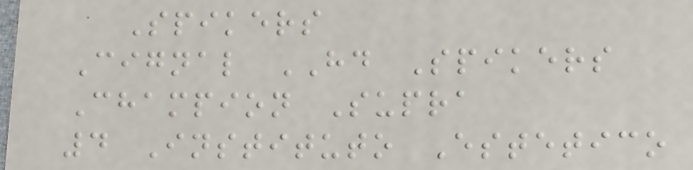Spikers
Cignal HD Spikers
Champion Supra
4 Instituto Estetico
